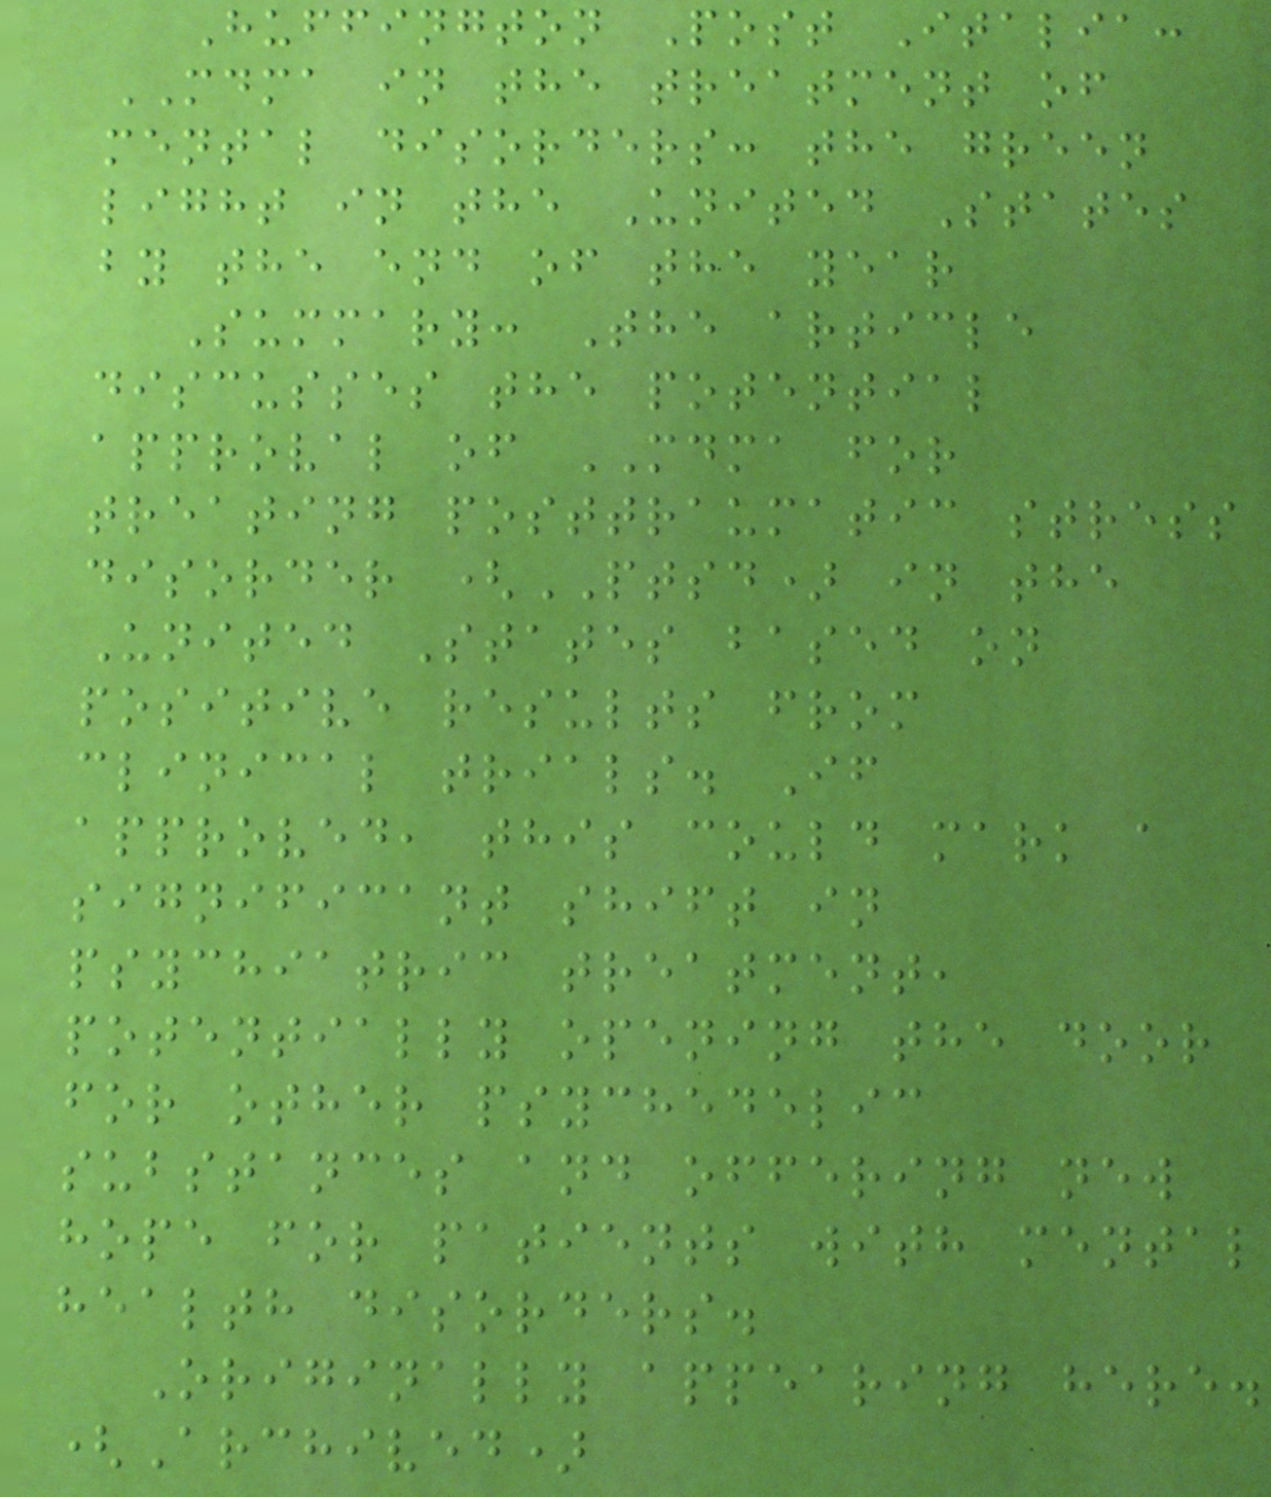Huffington Post Italia:
MDMA in the treatment of
mental disorders: the green
light in the United States
by the end of the year
Summary: The article
discusses the potential
approval of MDMA for
treating posttraumatic stress
disorder (PTSD) in the
United States based on
positive results from
clinical trials. If
approved, this could mark a
significant shift in
psychiatric treatment,
potentially opening the door
for other psychedelic
substances and offering new
hope for patients with mental
health disorders.
Originally appearing here.
(Archived)
